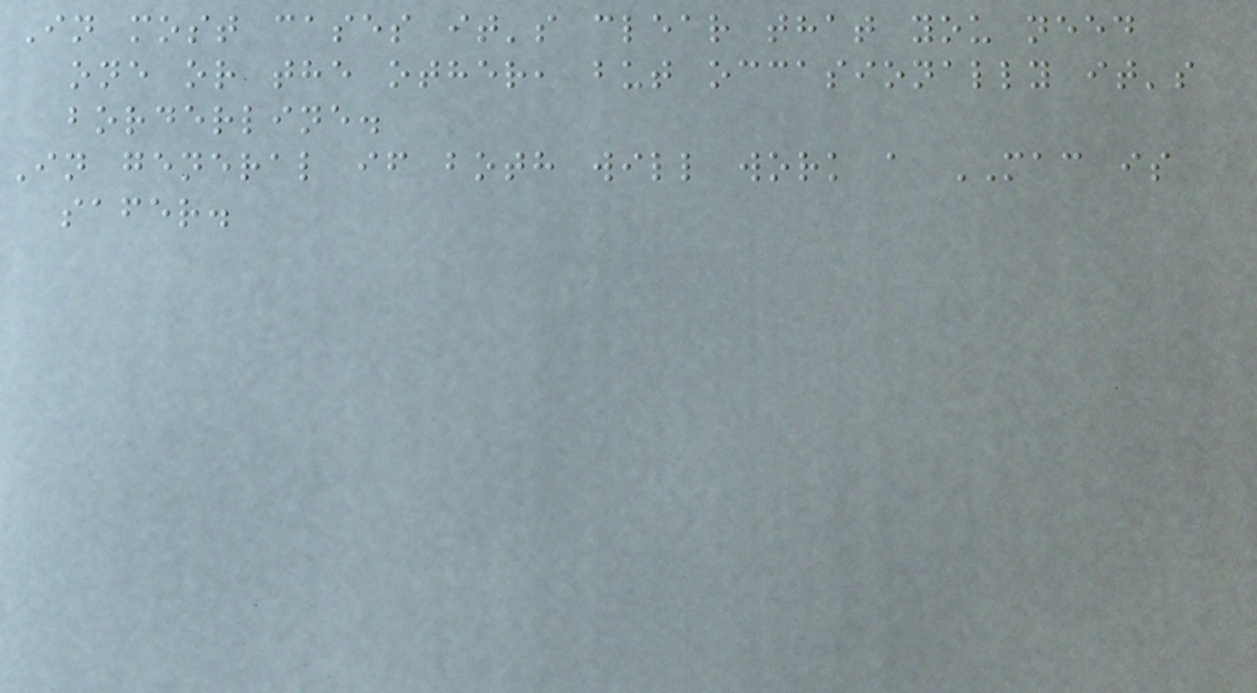In most cases it's clear that you need
one or the other, but occasionally it's
borderline.
In general if both will work a MAC is
safer.
